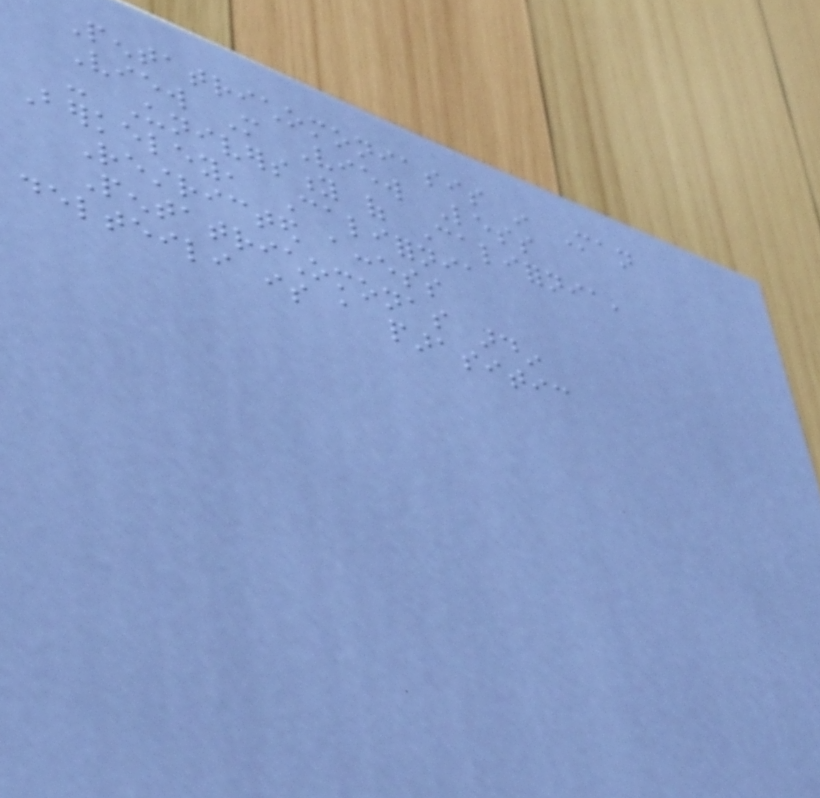Pentatrichomoniasis in Man
View More View Less
- University of California,
Berkeley, California
Restricted access
Pentatrichomonas ardin
delteili is a parasitic
